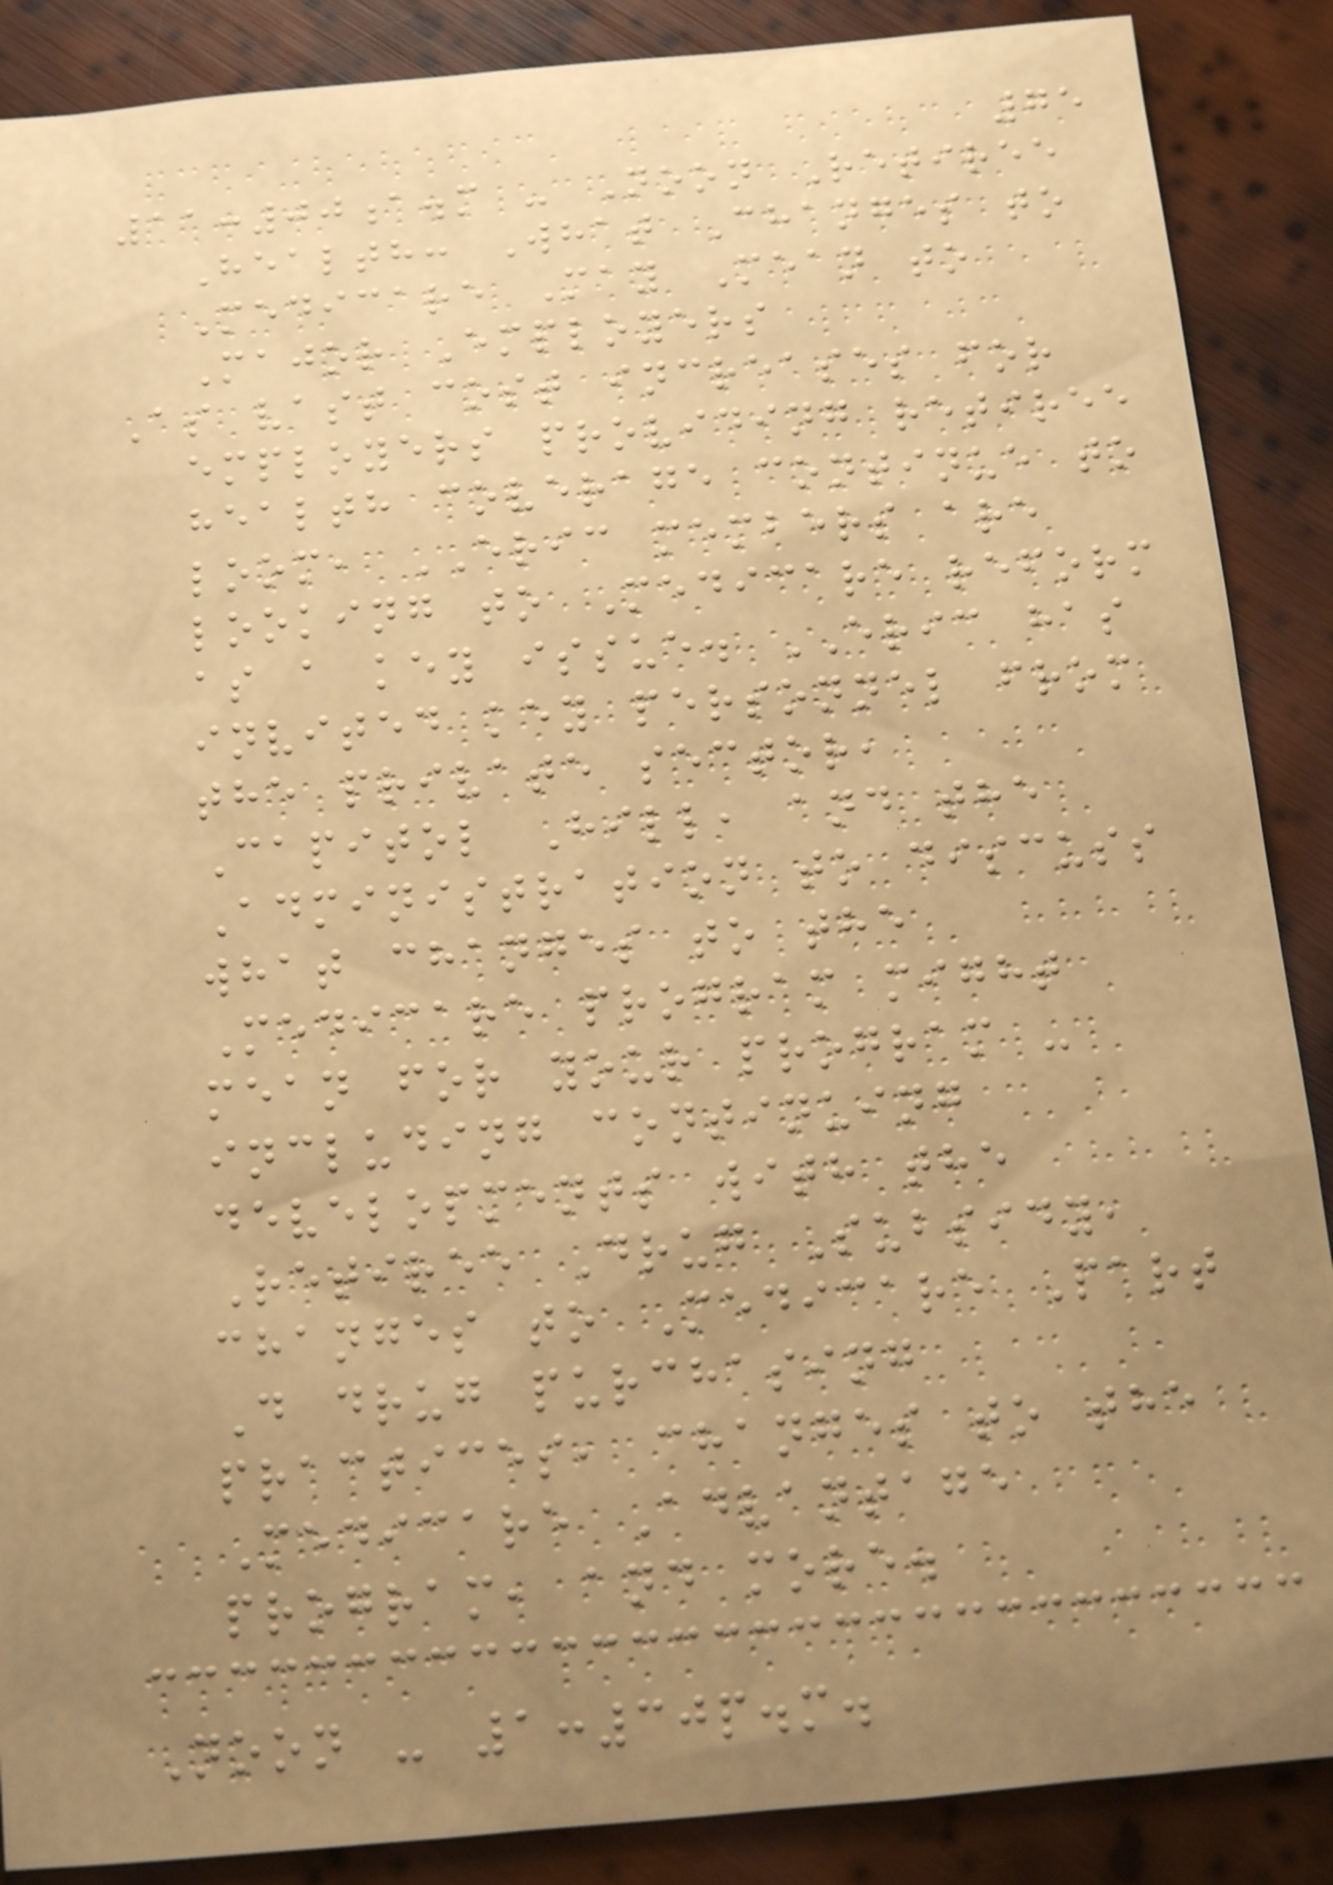75
11:00a.m - Noon Retiree
Health: What Changes to
Medicare May Mean to
Major Employers
As vast cost increases for
employers providing retiree
health coverage continue to
loom, ERIC members are
looking to Medicare reform
as a key issue. ERIC has
invited key personnel from
the private sector,
Capitol Hill, and the
Administration to discuss
what changes to the
Medicare program might
mean for your program -
including continuing
developments with the
Retiree Drug Subsidy,
changes to Medicare Part
D drug purchasing
practices, changes to the
Medicare Advantage
program, and more.
Noon - 1:30p.m.
